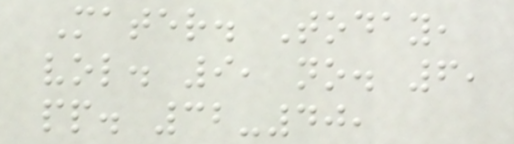Mater. Today,
vol. 9, no. 6,
pp. 32-40,
